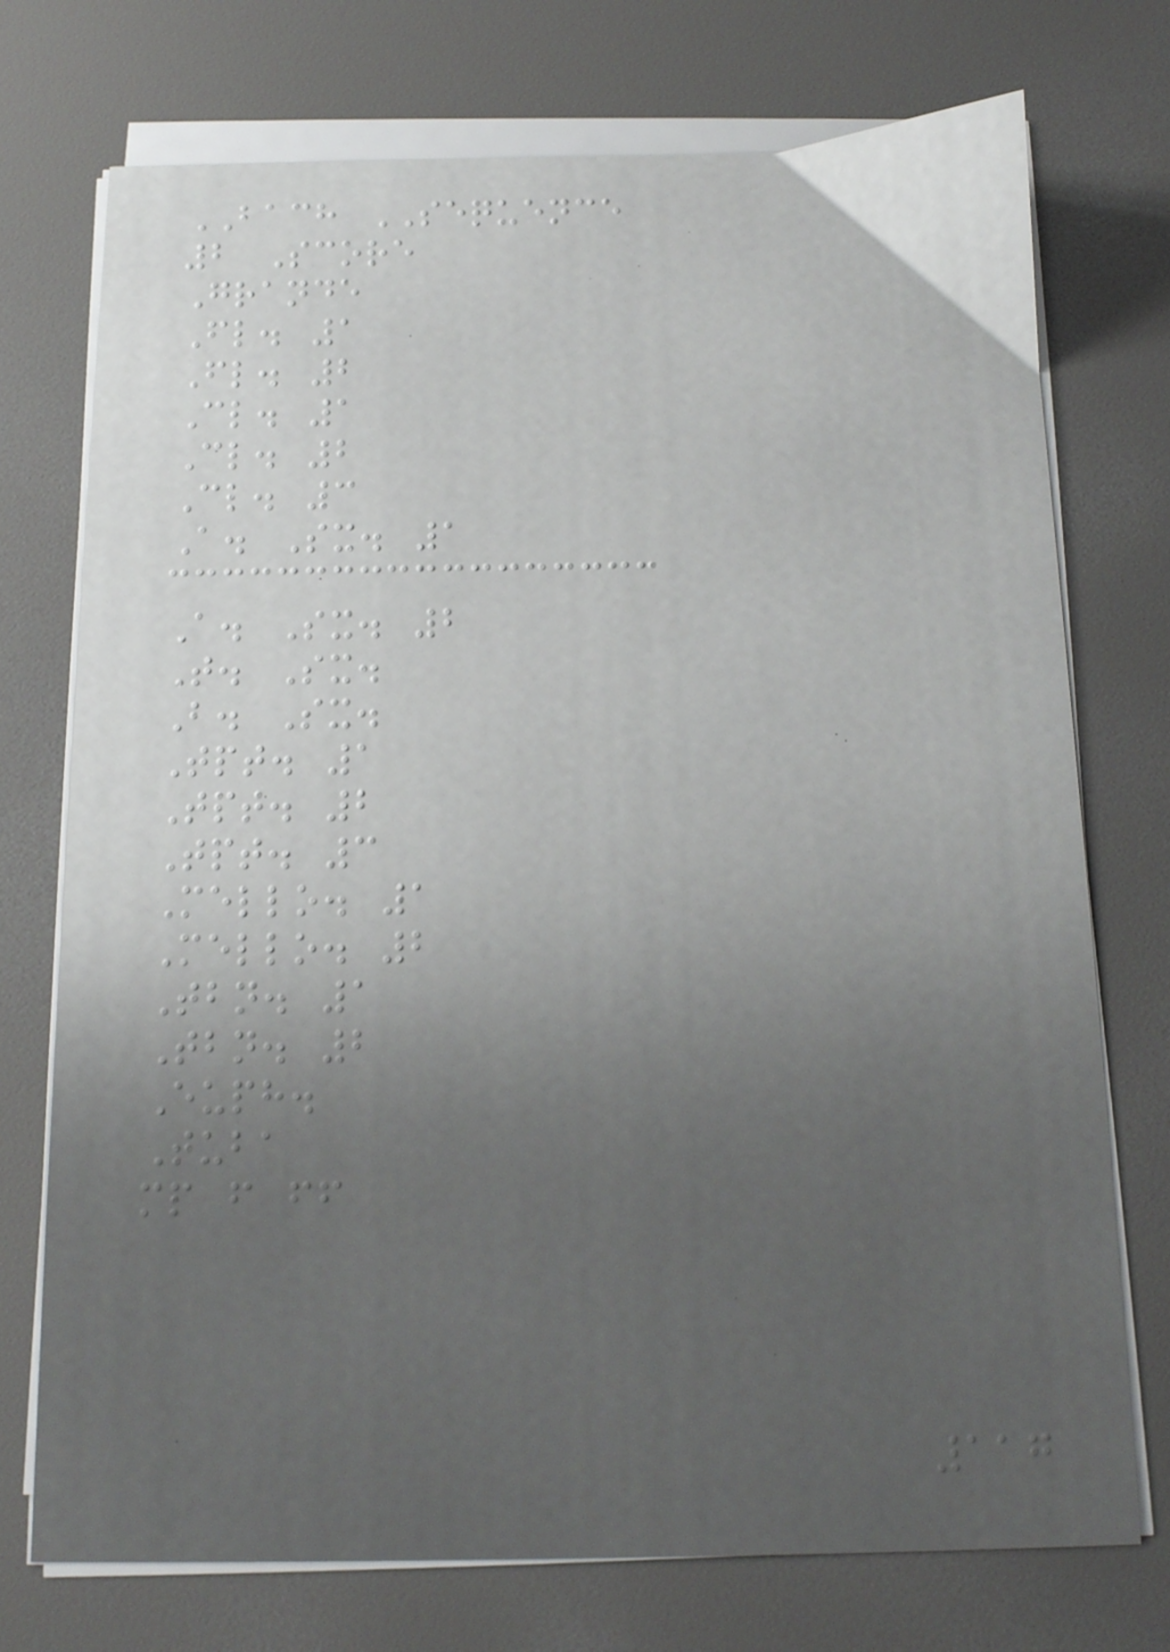BACH SEQUENCE
2 Score
Grande
Fl. 1
Fl. 2
Cl. 1
Cl. 2
Cl. 3
A. Sx. 1
A. Sx. 2
T. Sx.
B. Sx.
Tpt. 1
Tpt. 2
Tpt. 3
Mello. 1
Mello. 2
Tbn. 1
Tbn. 2
Euph.
Tuba
mp f ff
117
